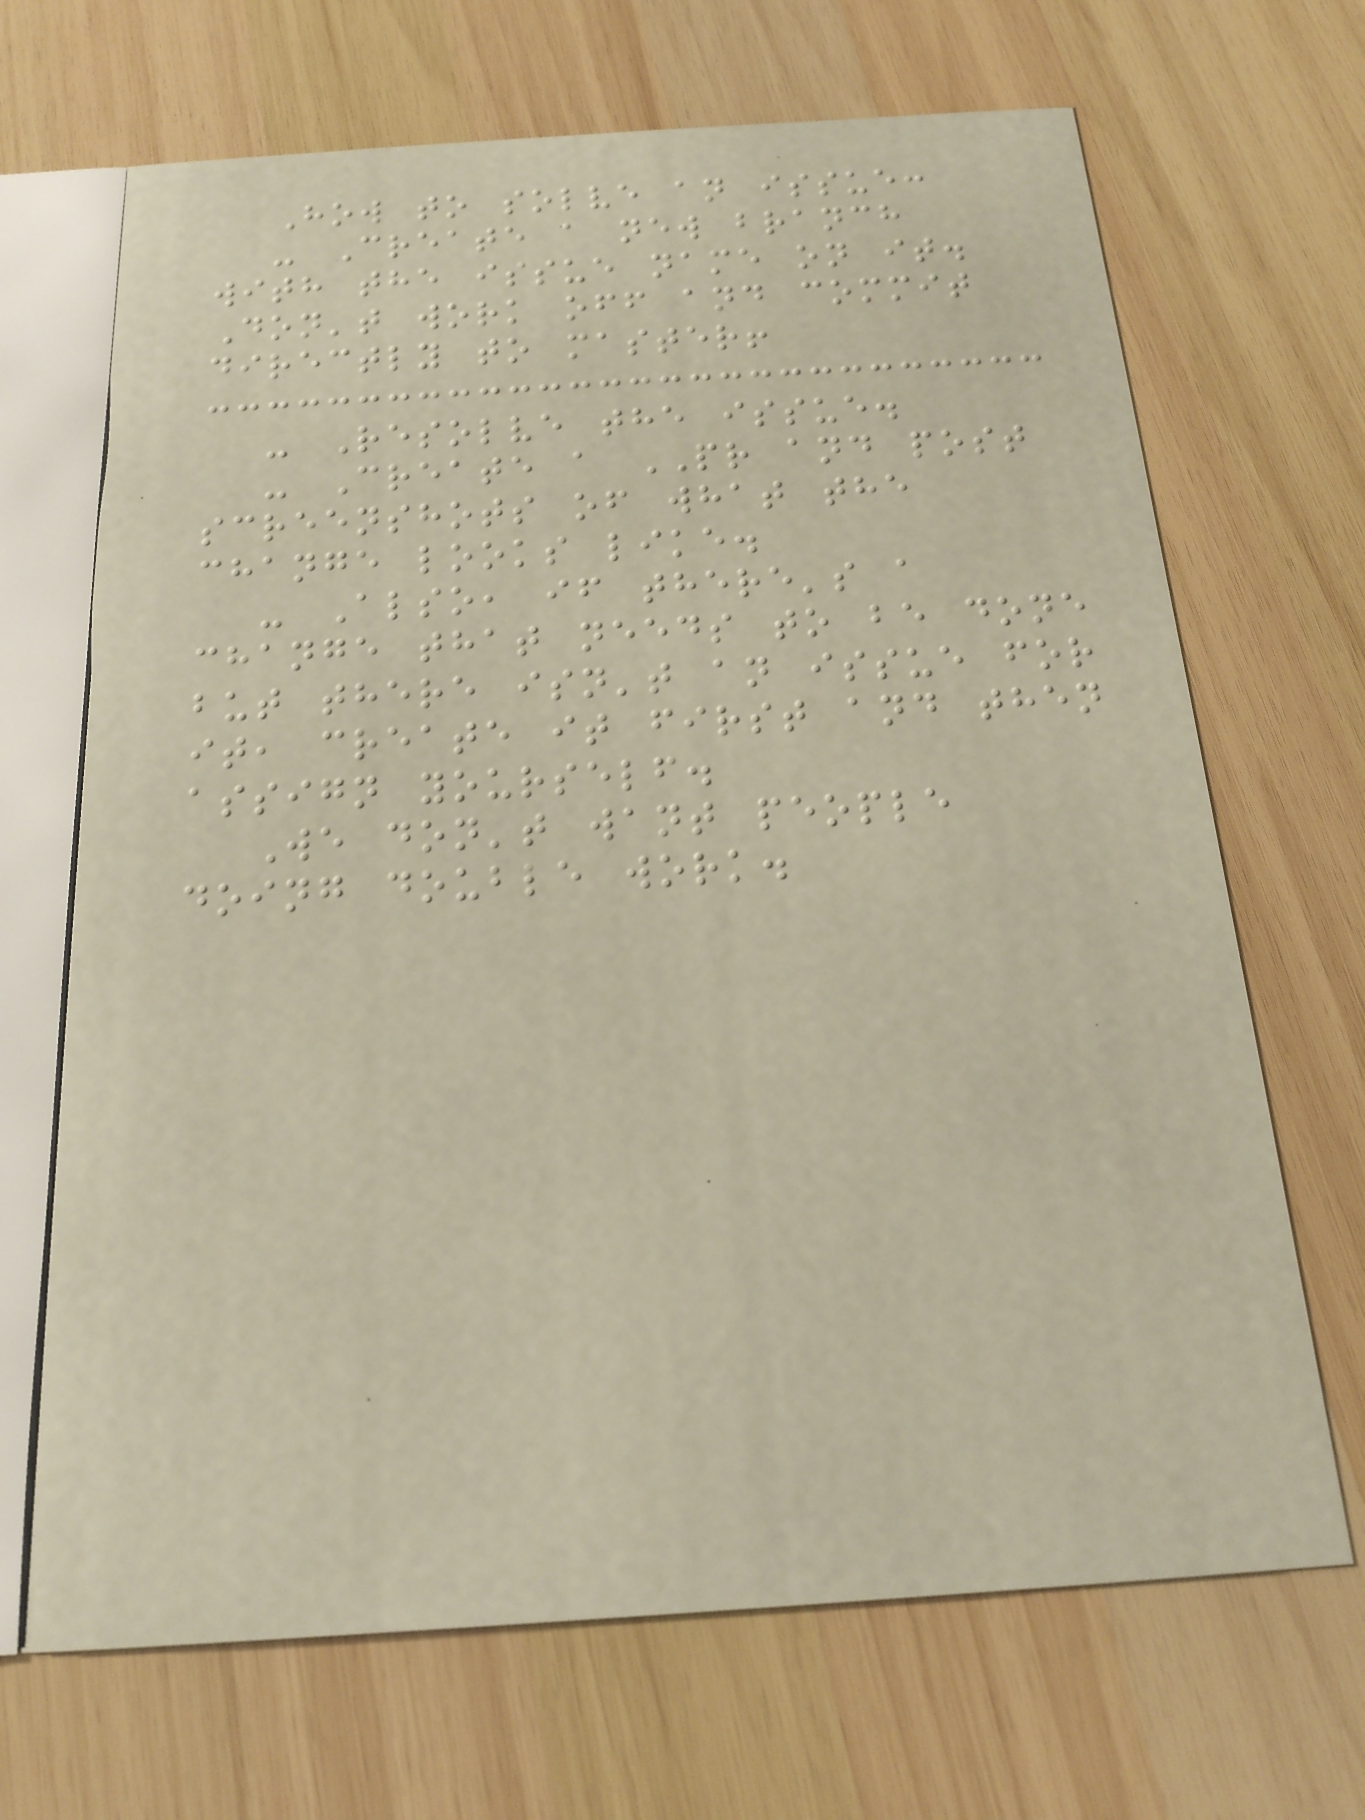How to solve an issue:
- Create a new branch
with the issue name on it.
Don't work off and commit
directly to master!
- Resolve the issue.
- Create a PR and post
screenshots of what the
change looks like.
- Also, if there's a
change that needs to be done
but there isn't an issue for
it, create it first and then
assign yourself.
We don't want people
doing double work.
